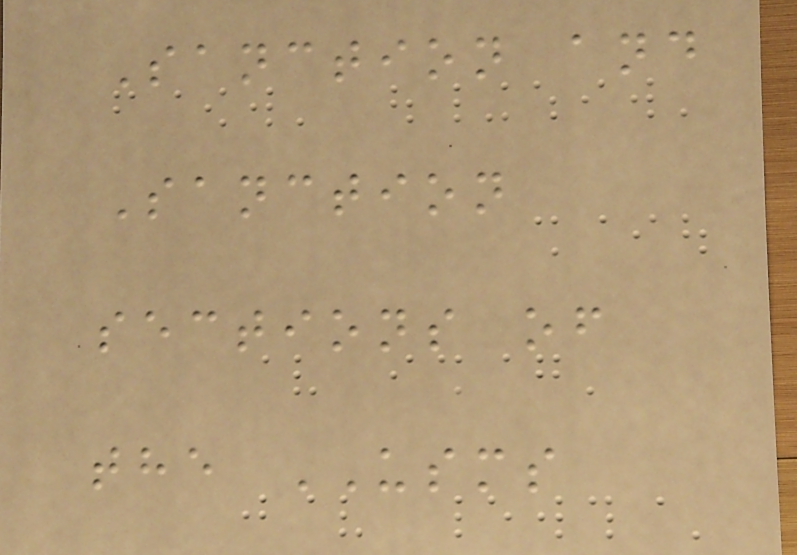Sanction and
Sanction
sections of
the USMS
